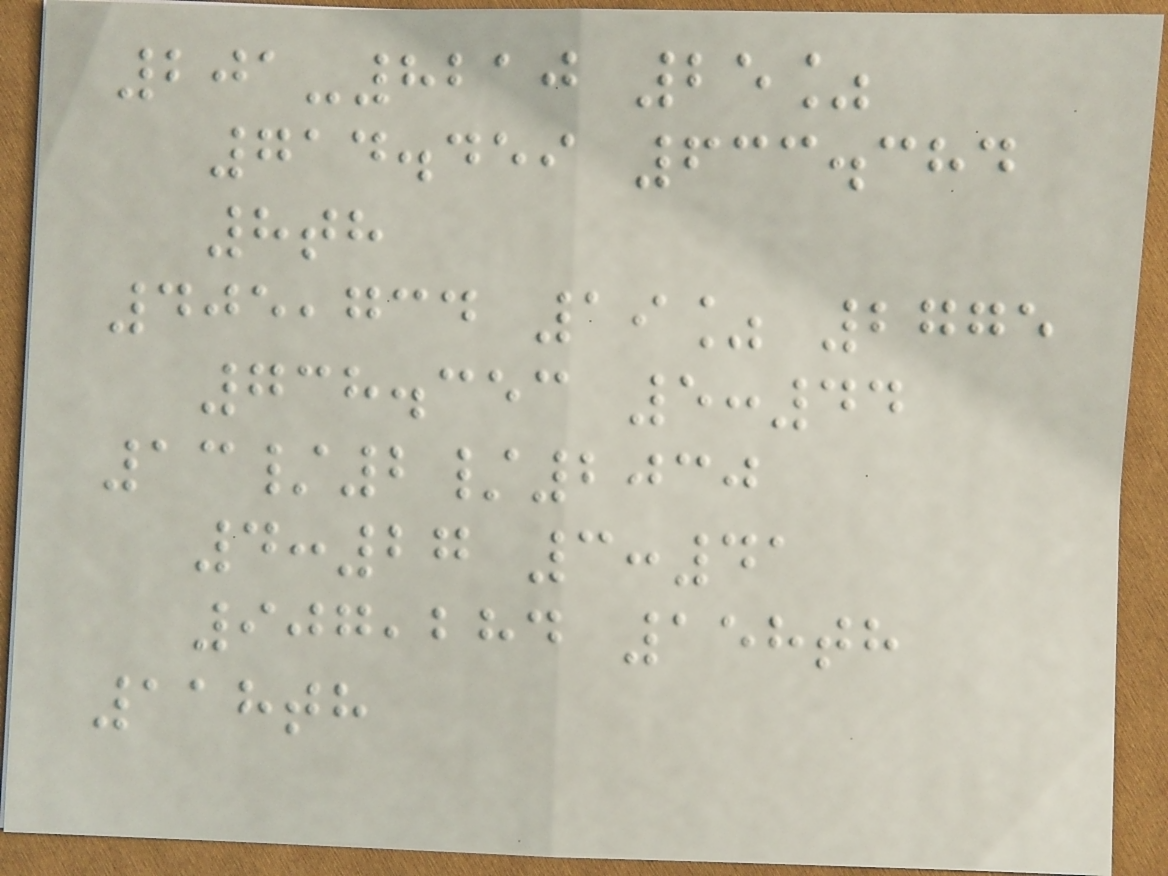201-8210 25%
714.459 633.384
8th
405,734 19% 2775
738.353 5:44
13/2/2030
4:27 3:41
907,284 158th
118th
